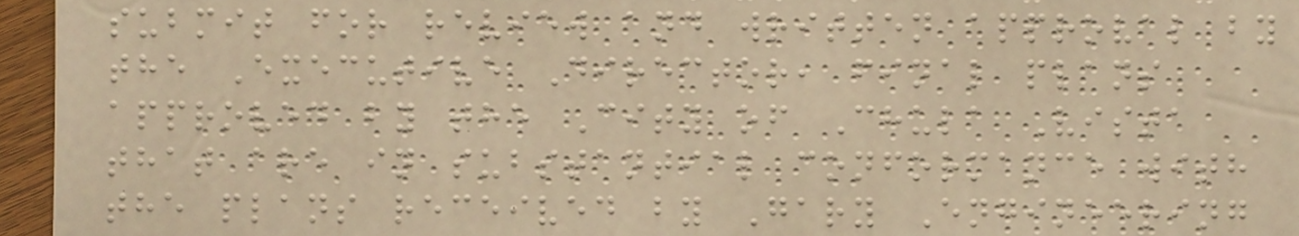submit for review and written approval by
the Executive Director, final plans
approved by the City of Chula Vista
that are in substantial conformance with
the plans received by Gary Engineering
